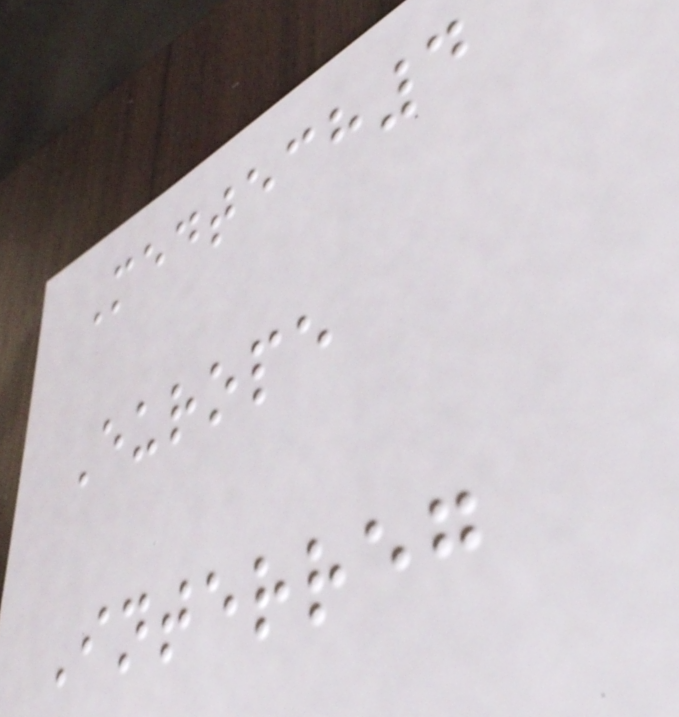Medtech4
Europe
Interreg
